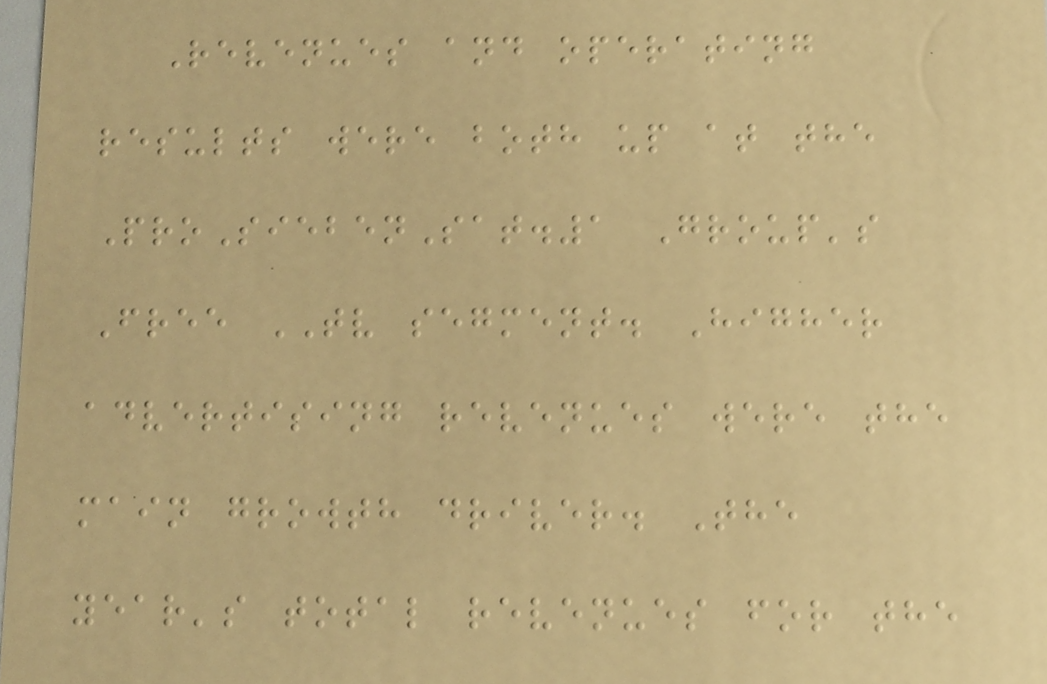Revenues and operating
results were both up at the
ProSiebenSat.1 Group's
Free TV segment. Higher
advertising revenues were the
main growth driver. The
year's total revenues for the
